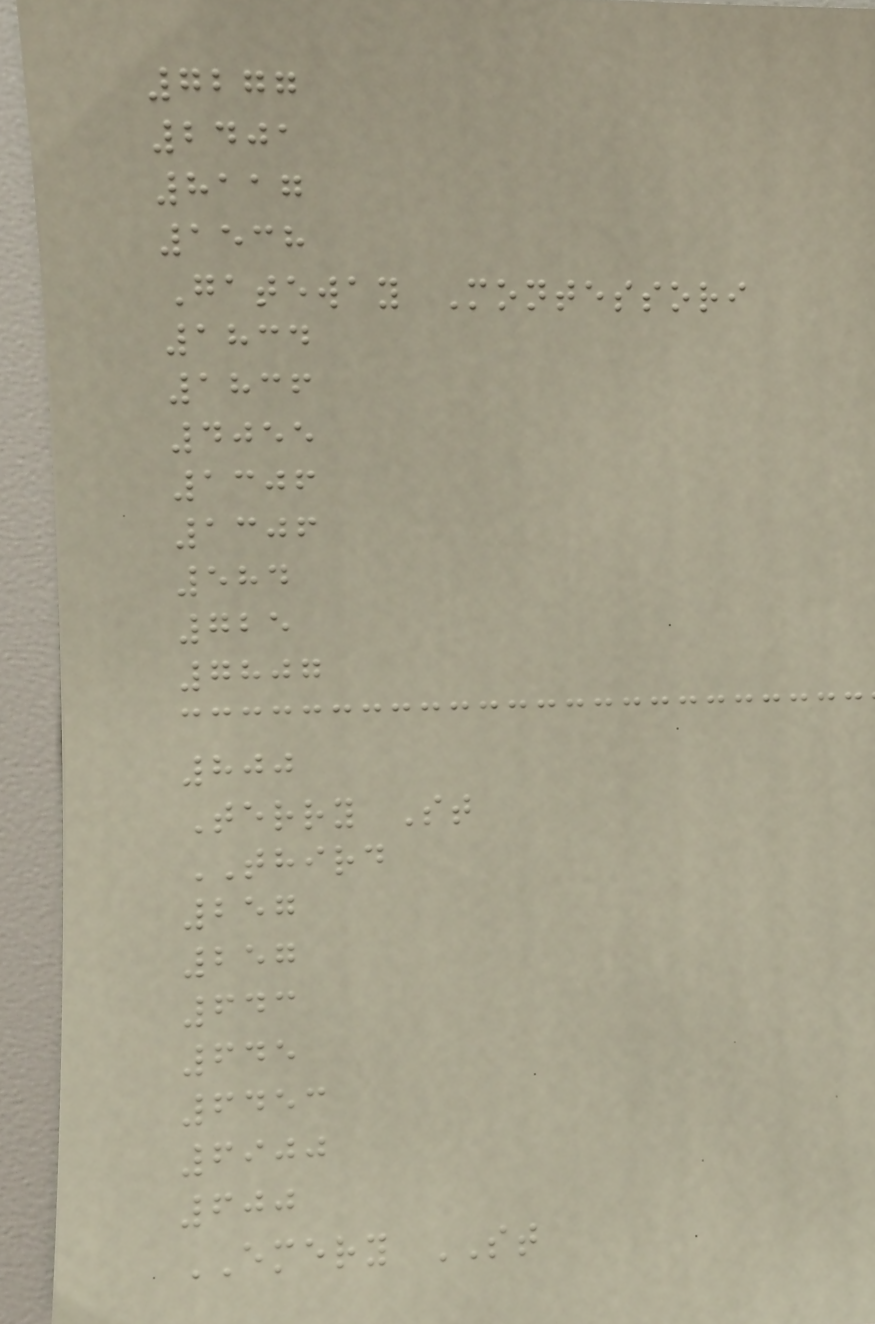7277
2401
8117
1538
Gateway Montessori
1834
1836
4055
1306
1306
584
725
7807
800
Terry St
THIRD
257
257
643
645
6453
6900
600
EMERY ST
